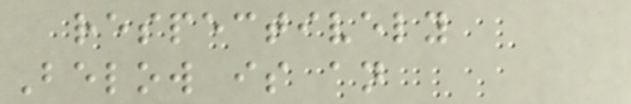respectively
Below is an
